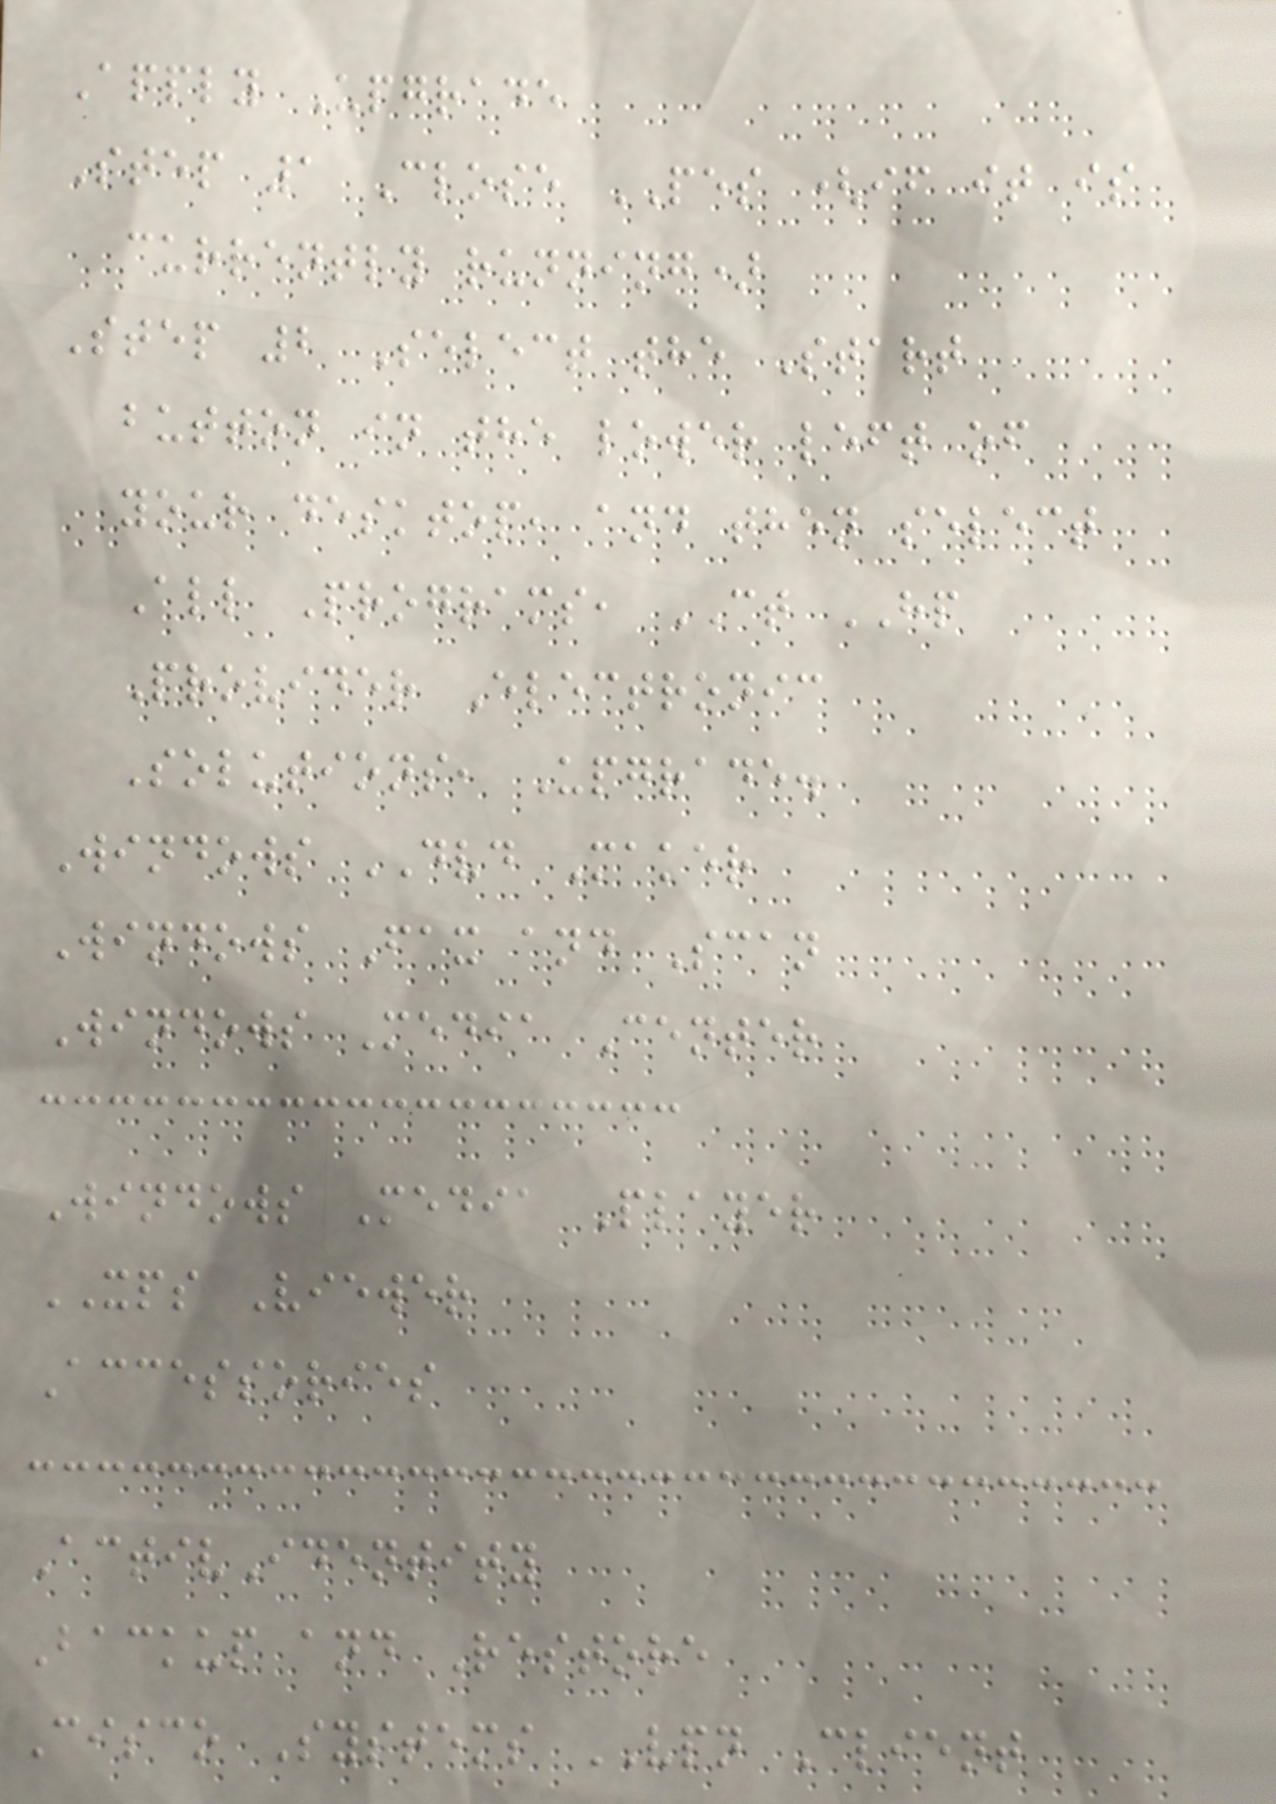Apply Upgrade
Step 1 Close PES (if it is
currently running)
Step 2 Select the Start
button in the lower left of
your desktop, and then select
All Programs, CT HP
Provider Electronic
Solutions, Upgrade.
Windows DVD Maker
Windows Fax and Scan
Windows Media Center
Windows Media Player
XPS Viewer
Accessories
ActivIdentity
Backup and Restore
Cisco Systems VPN Client
